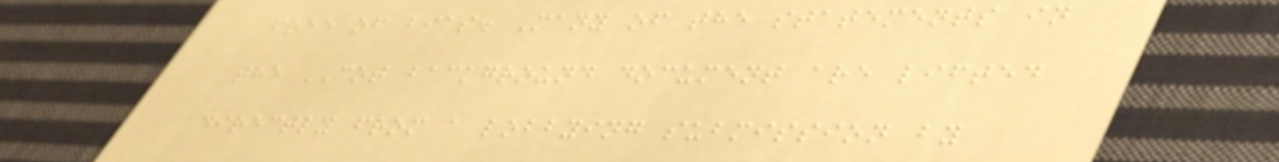free of bias. Many of the statements in
the COT background document are lifted
directly from a lobbying submission by
